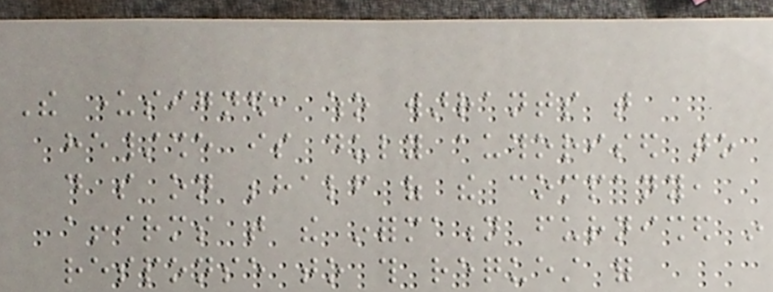The undersigned, who warrants that
he/she is duly authorised to
do so on behalf of the company,
affirms that the information furnished in
response to this request for
